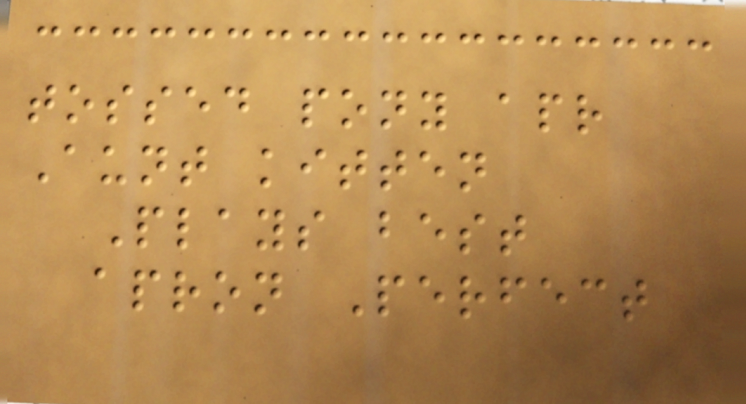tossed pony apr
Aunt kitten
Plays best
apron Perfect
